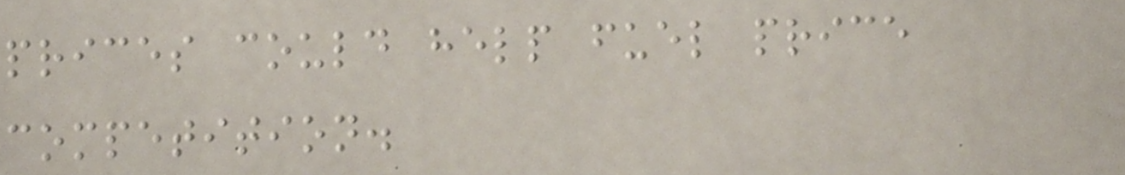prices could help fuel price
competition.
